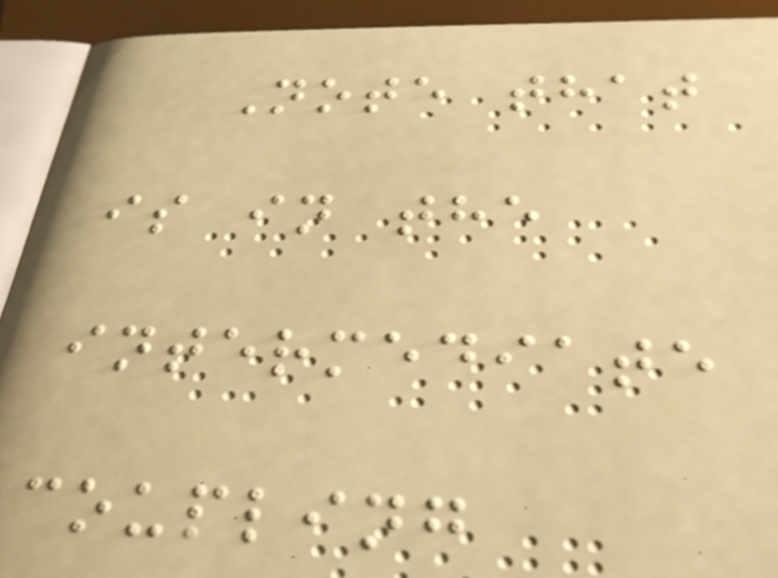Note that
is in the
intermediate
coupling
